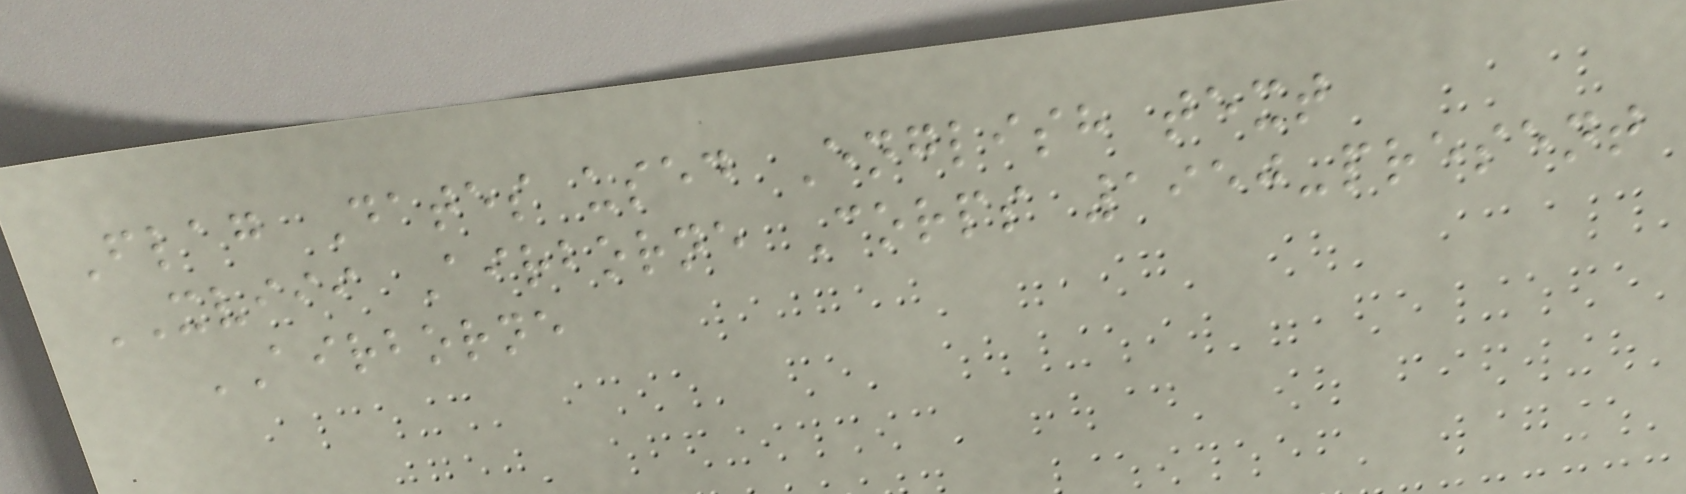Flag Dates used English text
XVIII Airborne Corps 1950-present
AIRBORNE
